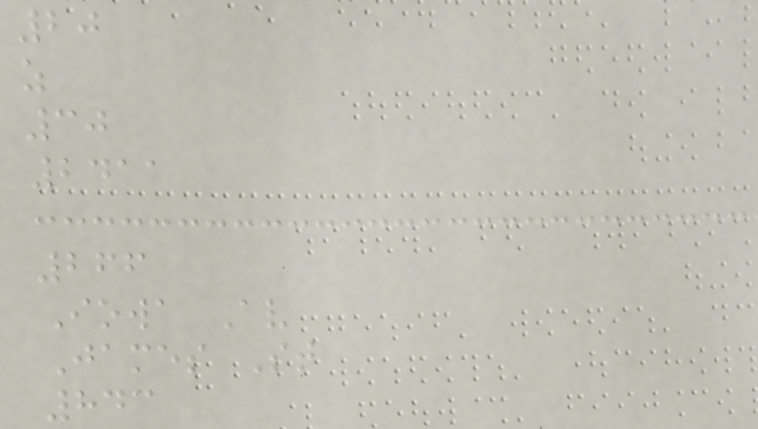20
z
30
2411
266
Iowa Av
James St
843
